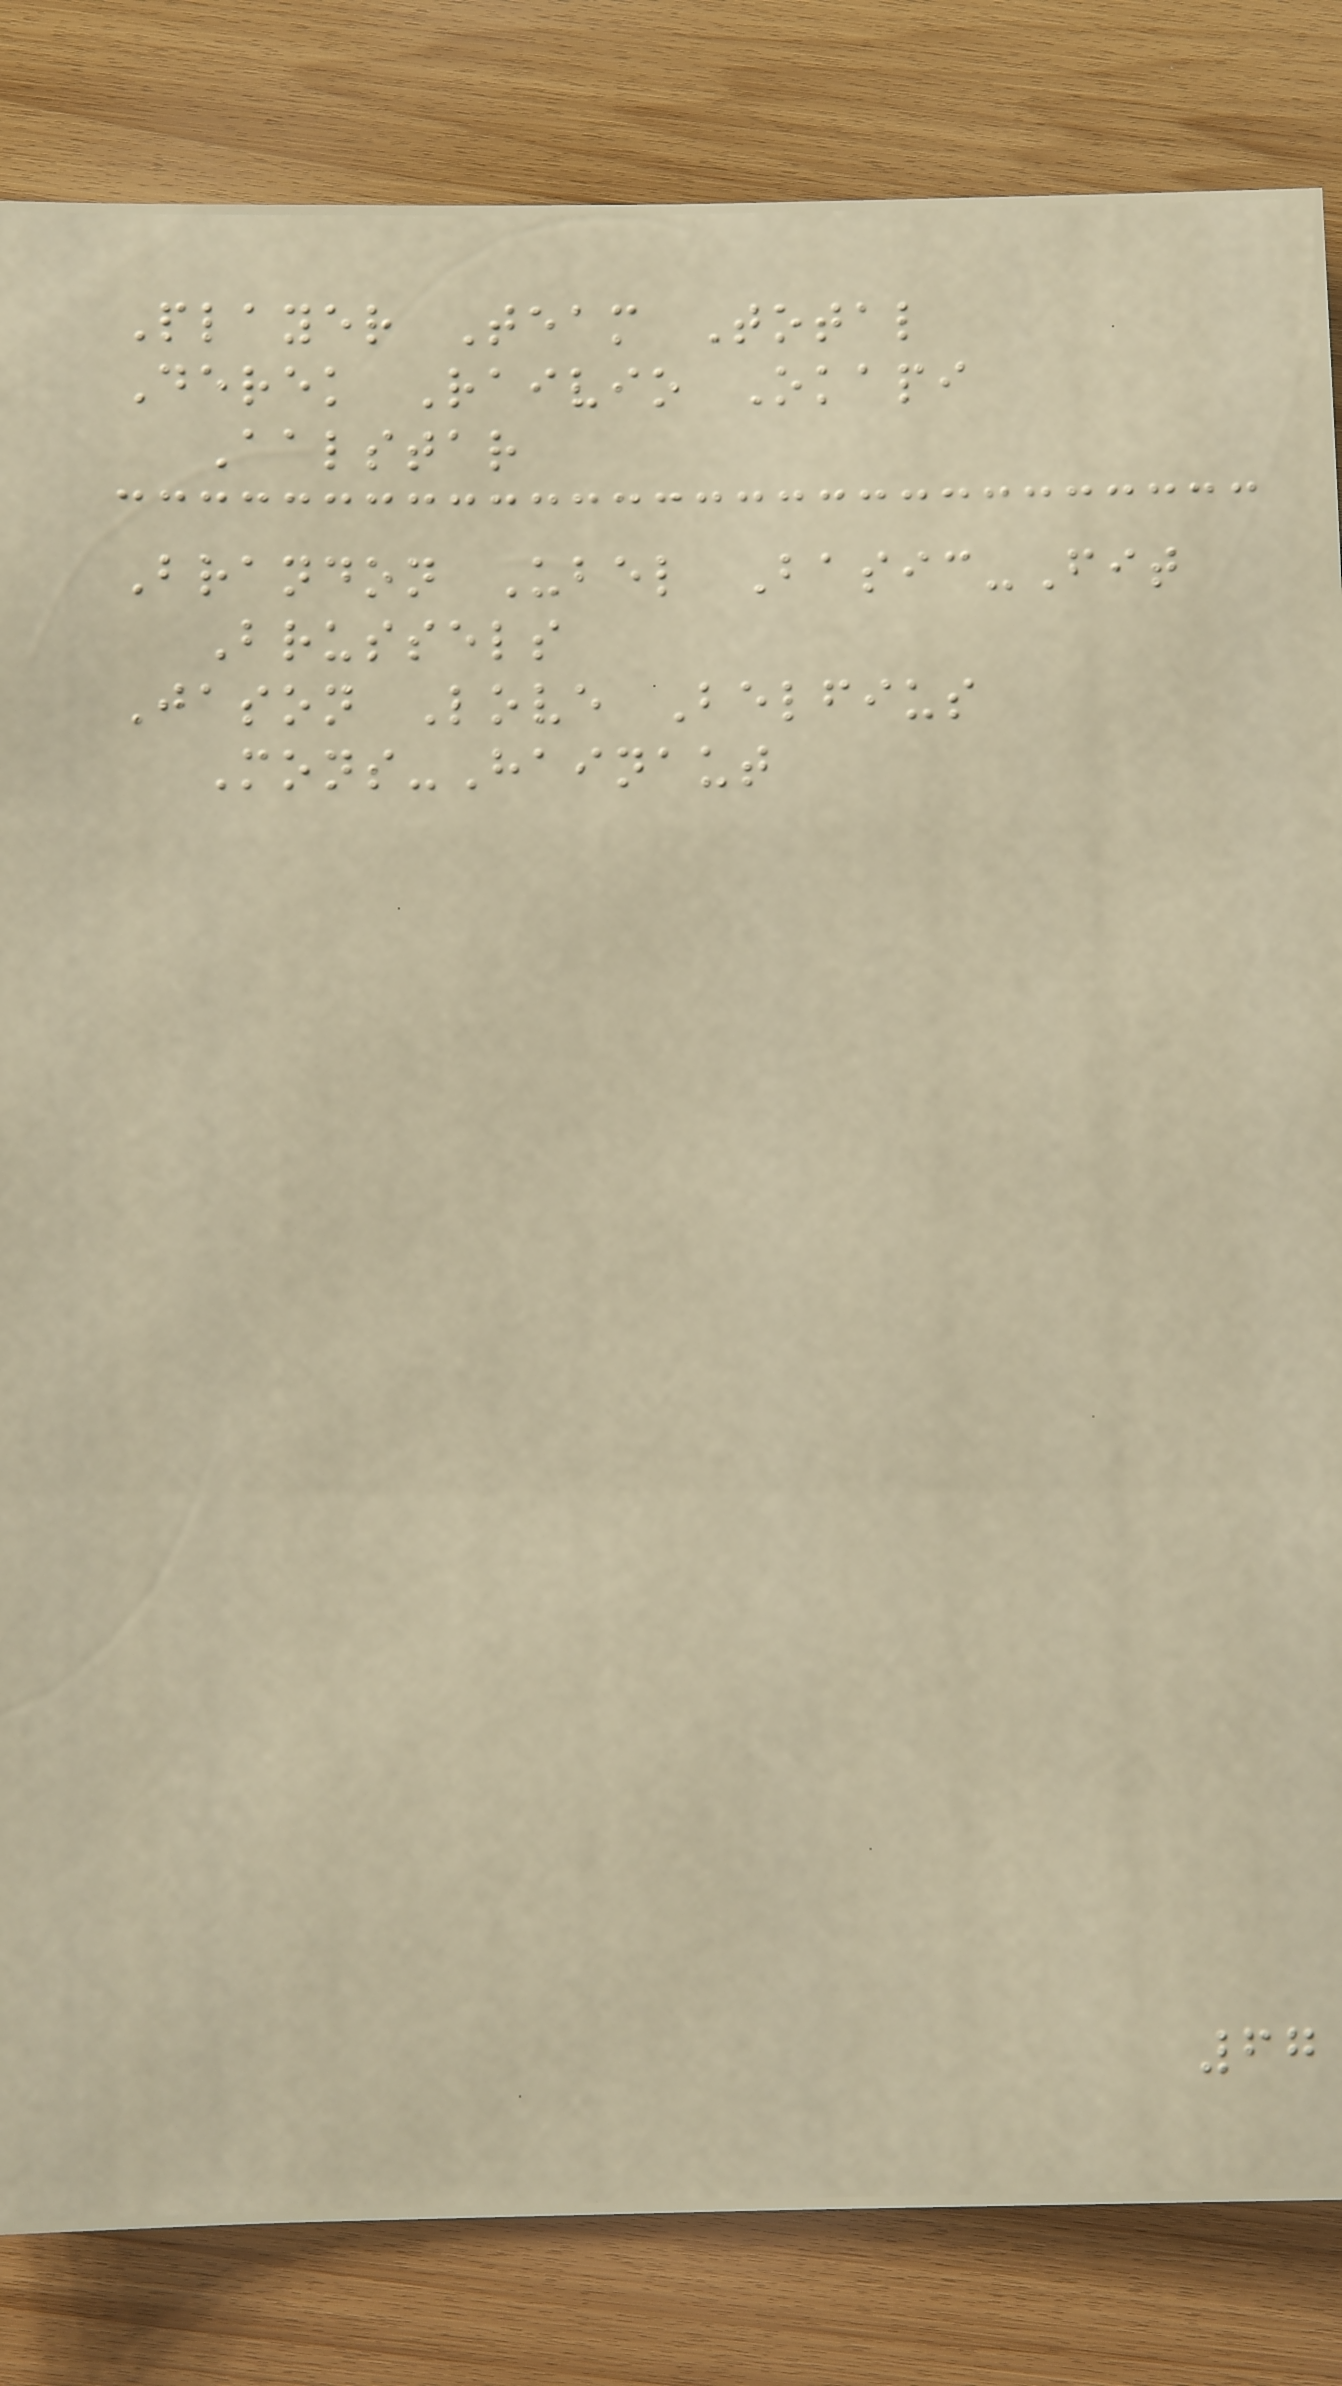Player Team Total
Derek Raivio Okapi
Aalstar
Brandon Ubel Basic-Fit
Brussels
Jason Love Belfius
Mons-Hainaut
67
